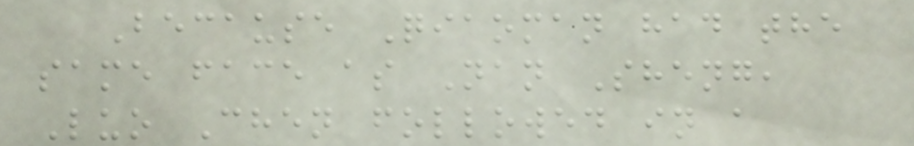Because Qiaoman had the
same face as Nan Sheng,
Luo Chen followed in a
